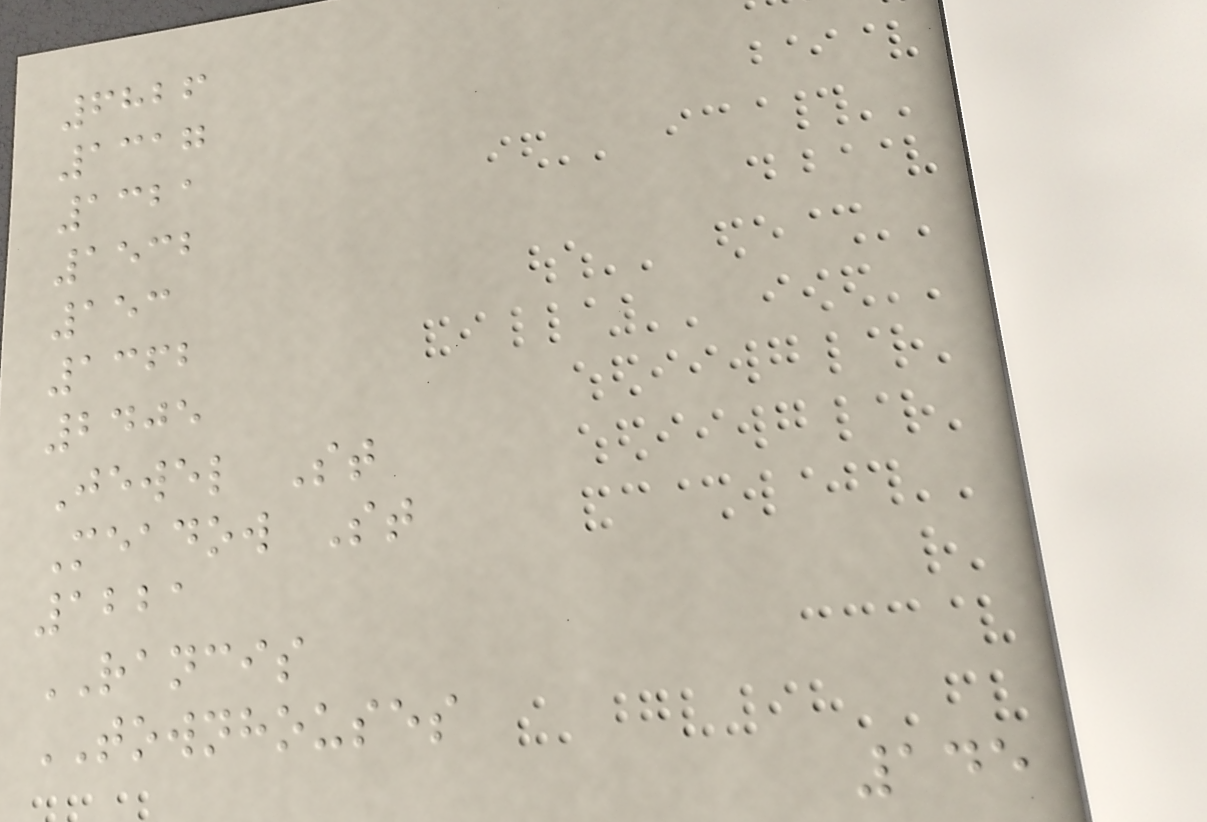6826
1317
1321
1532
153
1362
2405
Jewel St
Meadow St
1221
RANCIS
TOWNHOUSES
145
